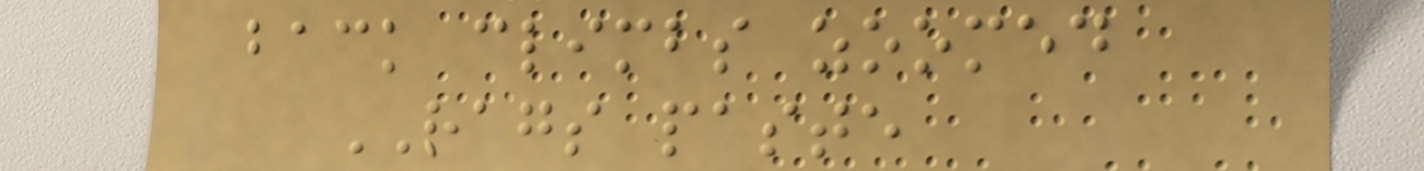back climbs zoomed
RAGS paste
